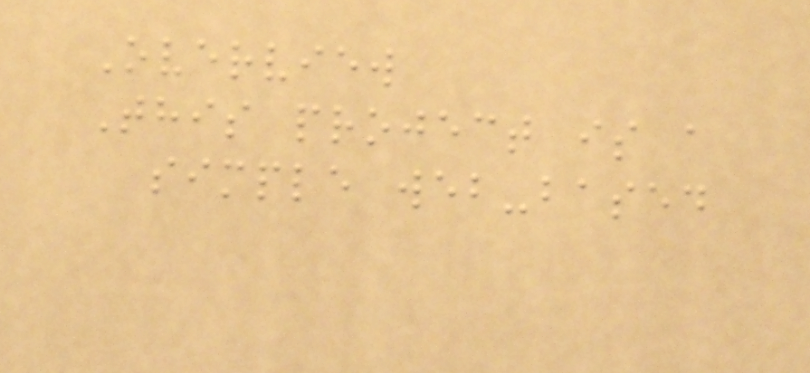Overview
This project is a
simple web-based
